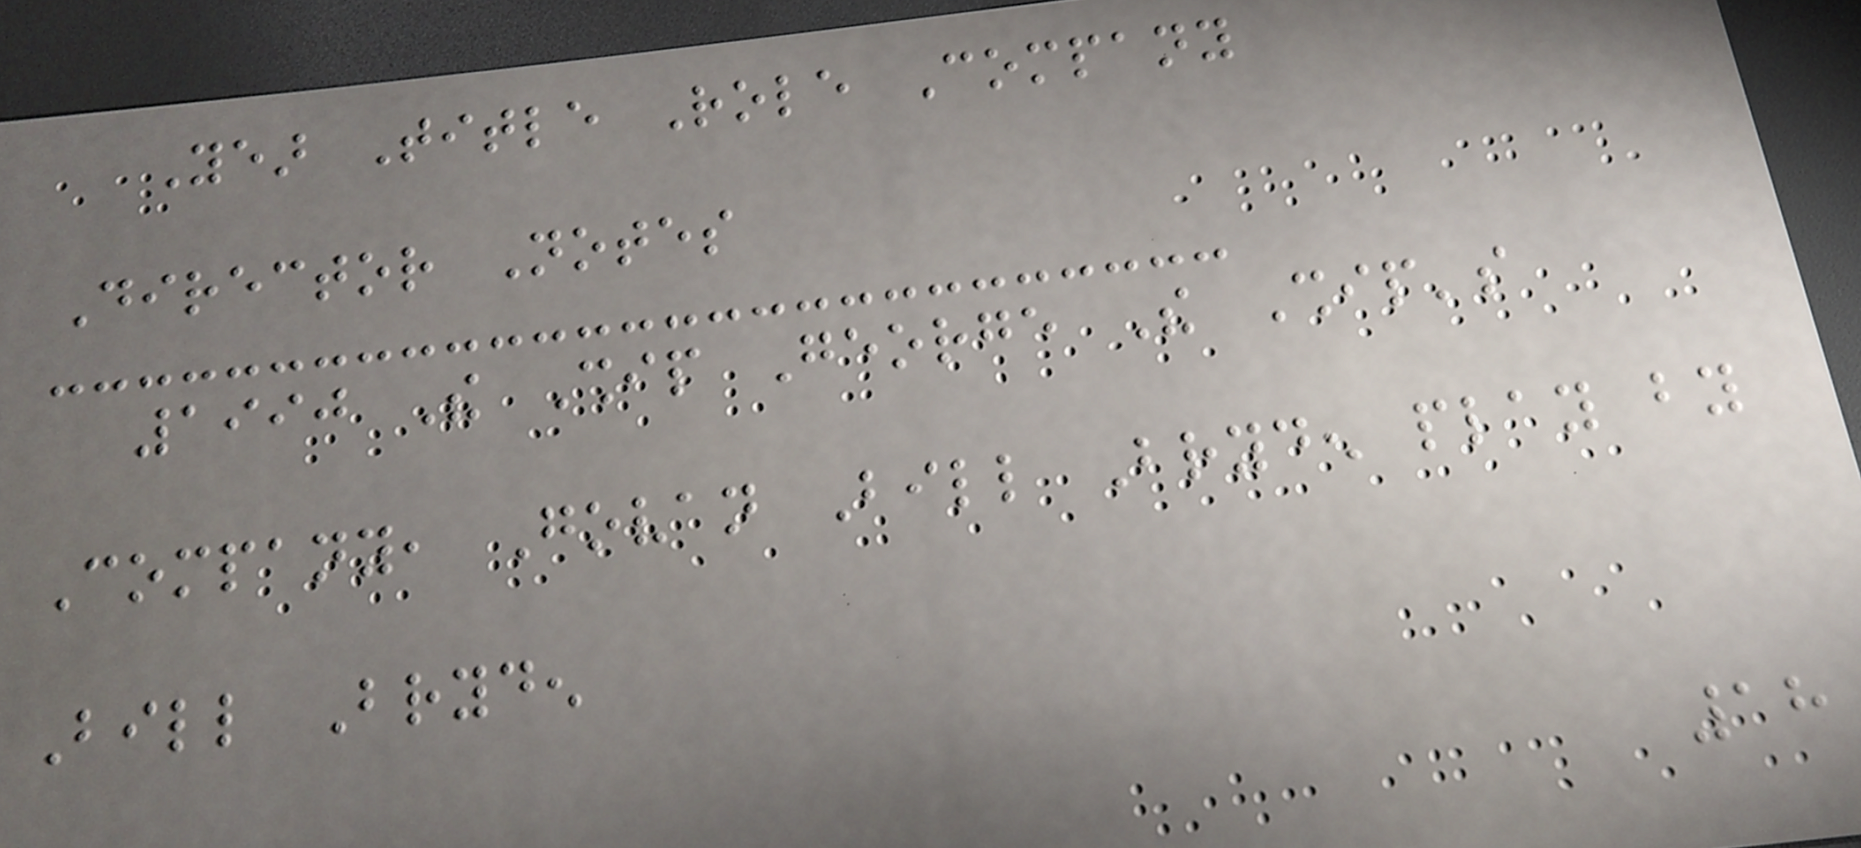Year Title Role Company
Director Notes
1990 The Ship George The Ship's
Company, Govan Bill Bryden play by
Bill Bryden
18
